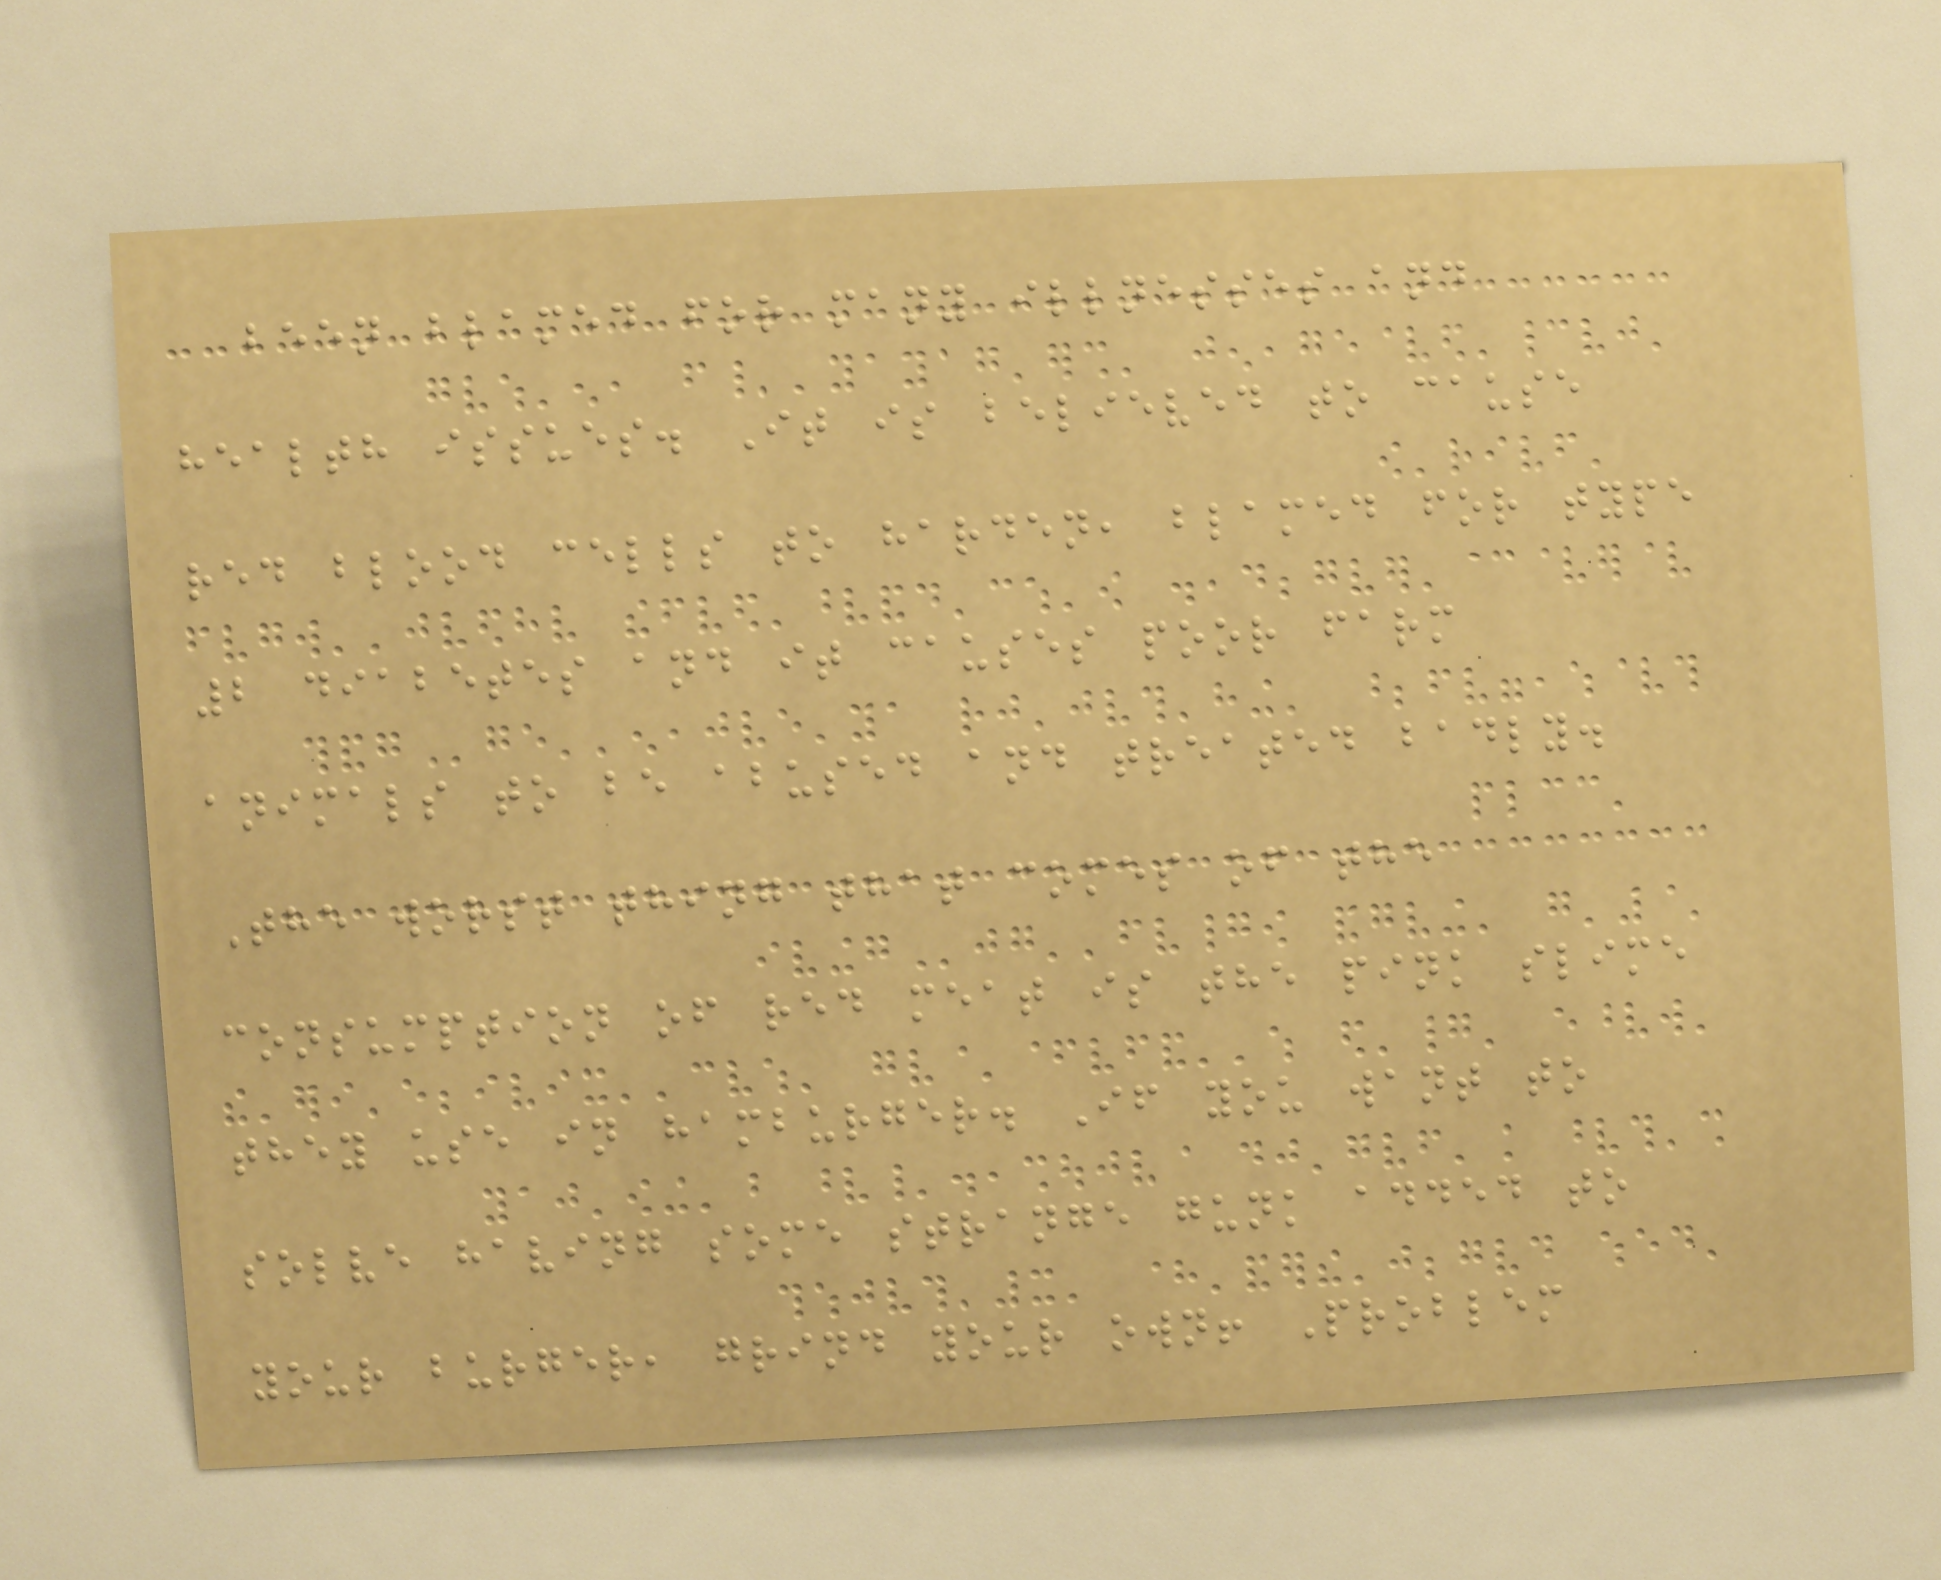been blamed for many illnesses and
health issues. It is believed to cause
red blood cells to harden, blamed for type
2 diabetes and it causes poor farm
animals to be abused and treated badly.
The worst thing that comes of the
consumption of red meat is the pink slime
they use in hamburger. If you want to
solve having some strange gunk added to
your burger, grind your own! Problem
